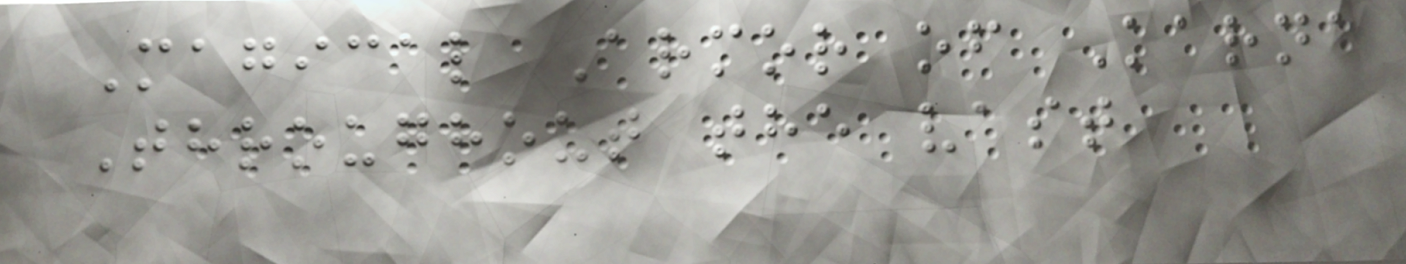Magical Armor of Karna
Throughout the vast
